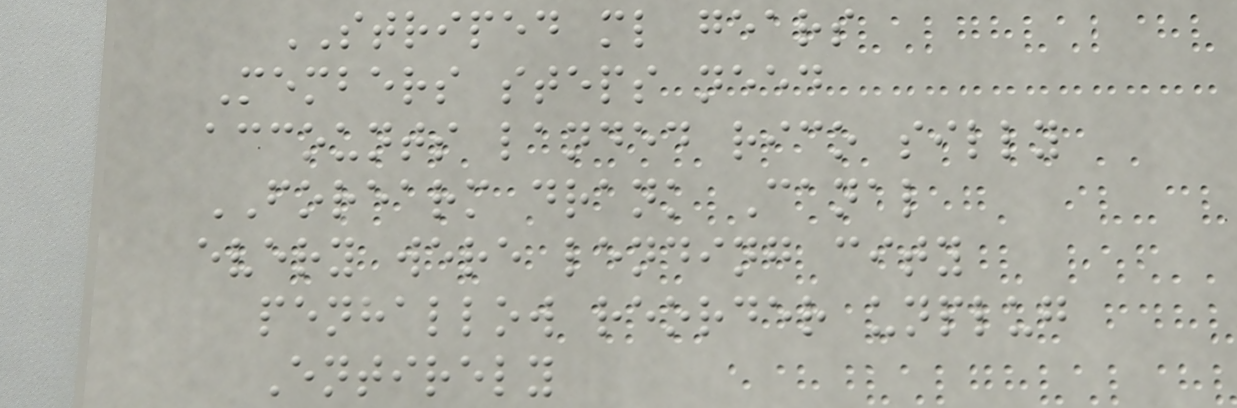STRIPED ml gears
Members steps need
accounts landed rico silly
FOREARM drank Canal
every were lending city
penhallow reorder unplug
Entirely
